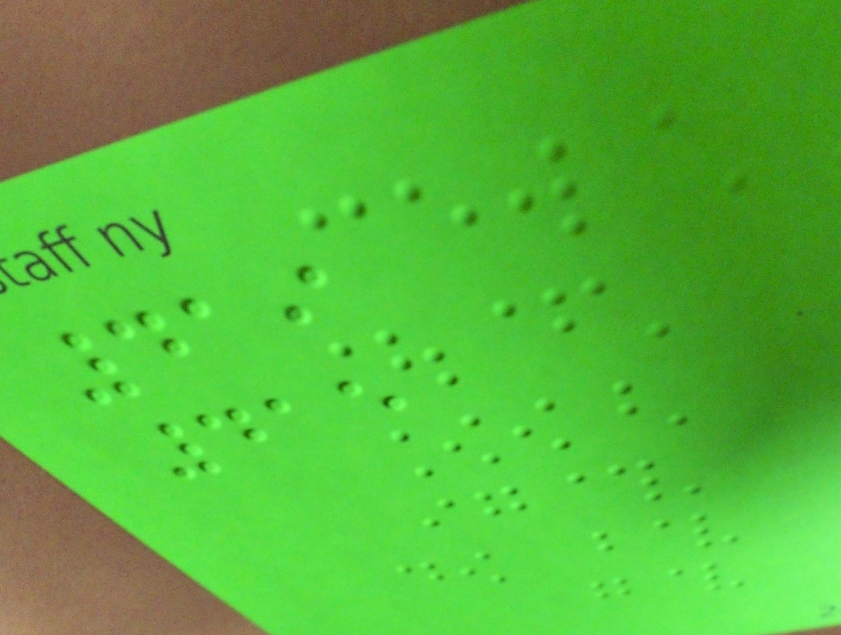419
415
